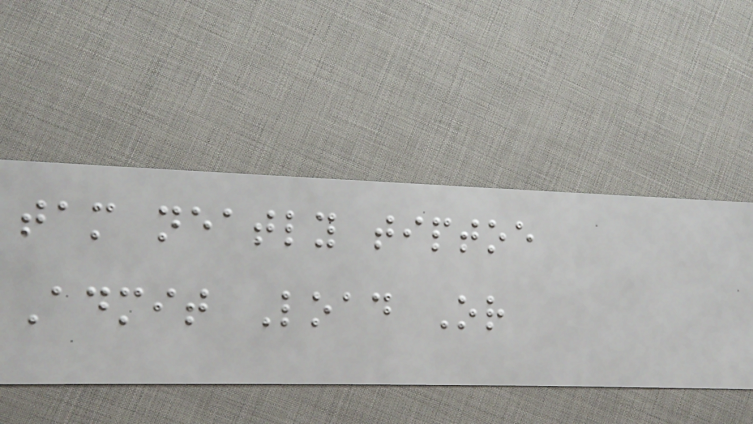tam neatly tiptoe
Admit Load Or
